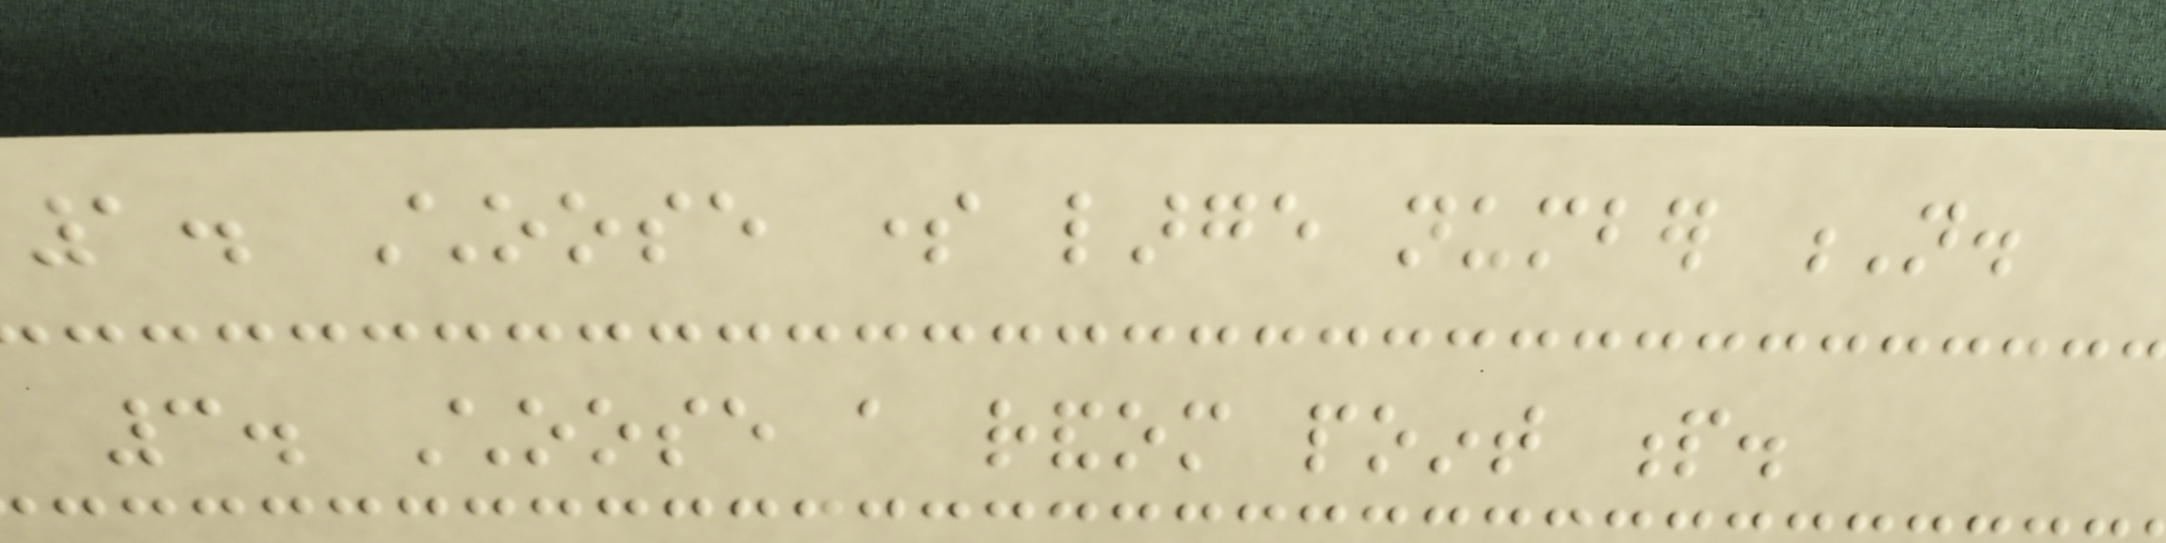1. Choose some large number N.
3. Choose a random point p.
